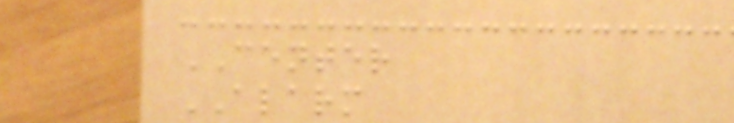CENTER
ALARM
